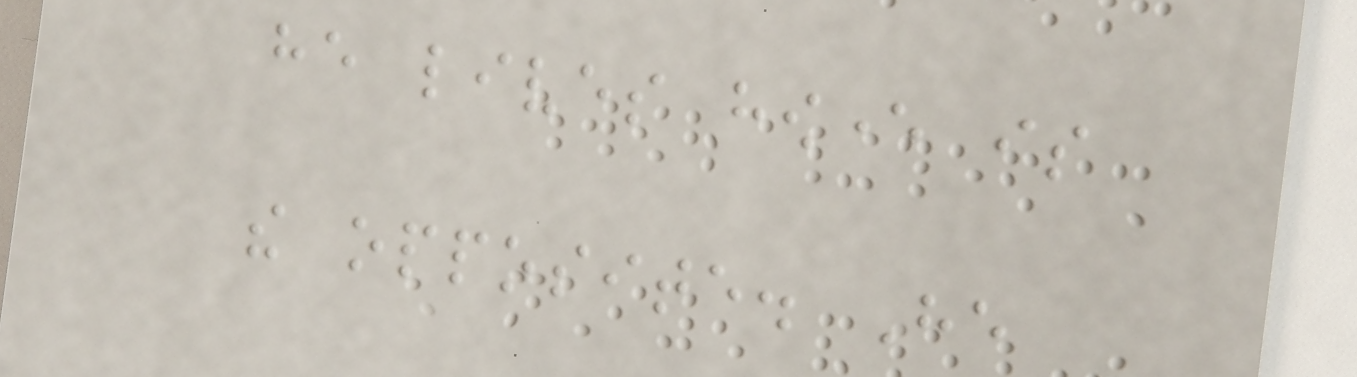he lives however is
the opposite. He
